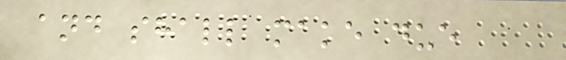and shall make due
